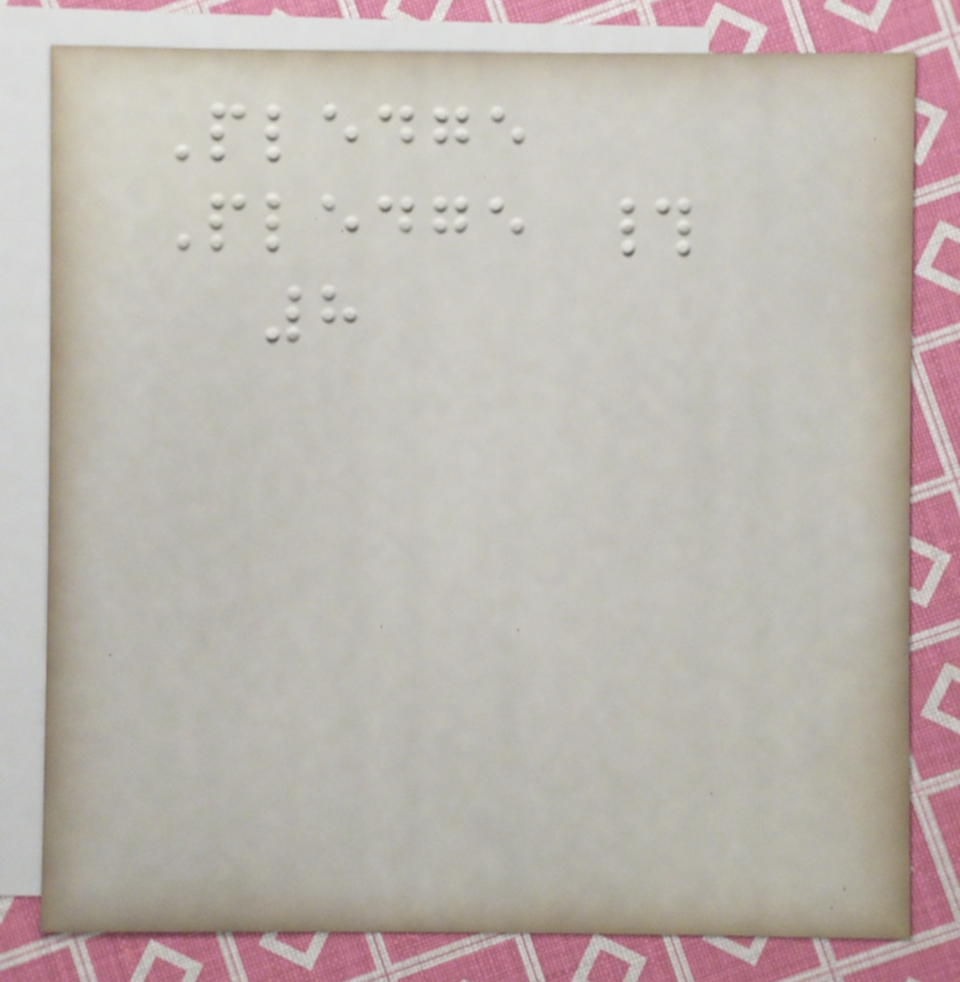Pledge
Pledge #
8
